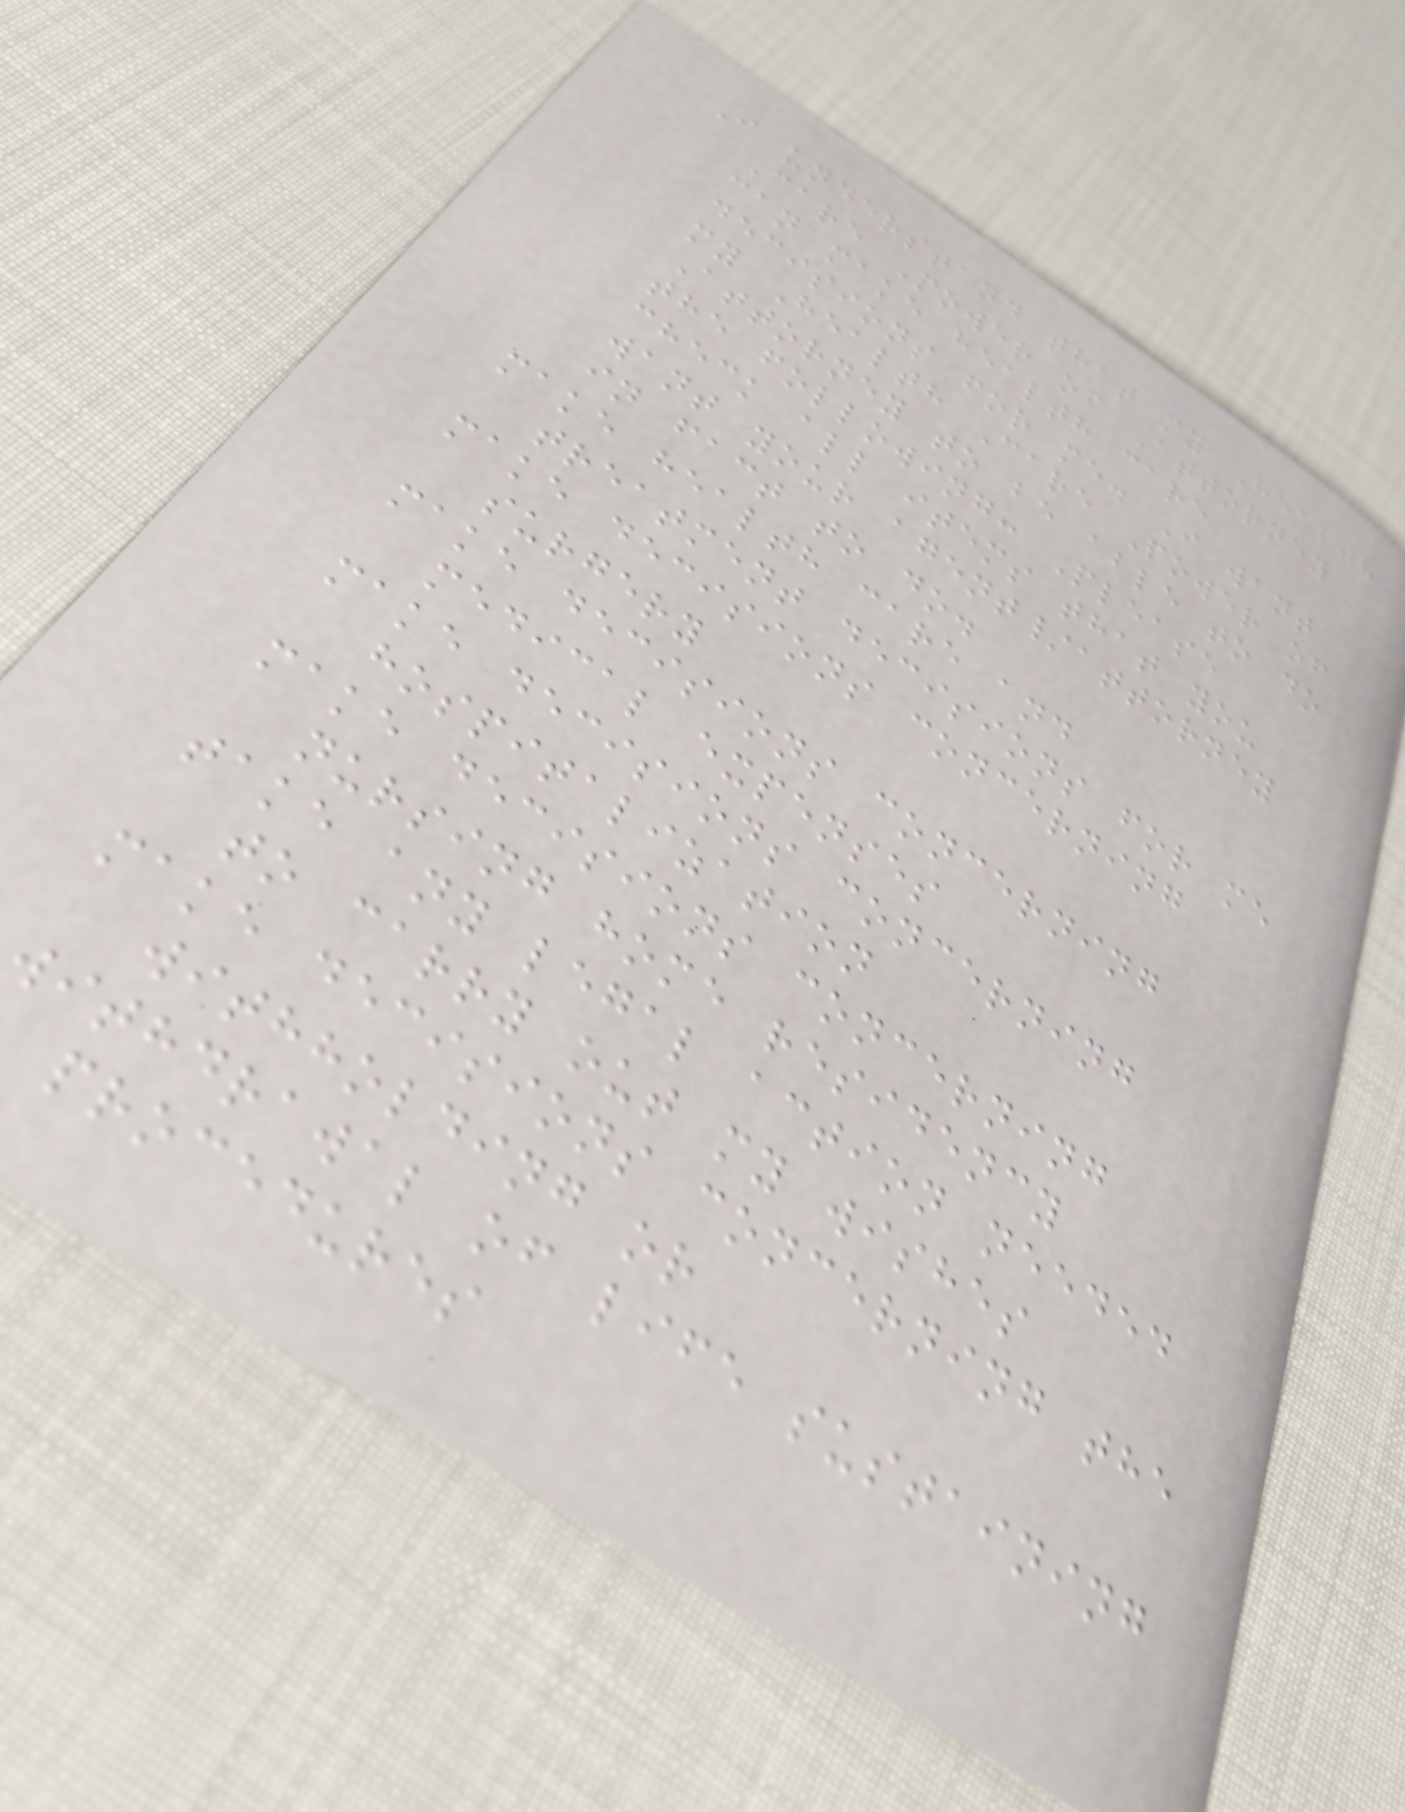I understand that my Health
Care Power of Attorney
can make health care
decisions for me. I want
my Health Care Power of
Attorney to be able to do
the following: Please
check all items that you
want your agent/attorney
in fact to do.
make health care and
treatment decisions for me
make decisions concerning
surgery
make decisions concerning
medical expenses
make decisions concerning
hospitalization
make decisions concerning
nursing home residency
take any legal action needed
to carry out my wishes
make decisions concerning the
withholding or
withdrawal of life sustaining
procedures
